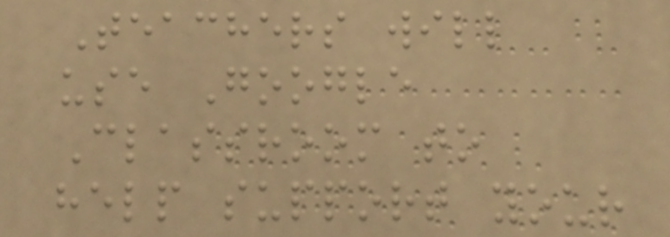Teachers will
use Google
Classroom to
help support your
